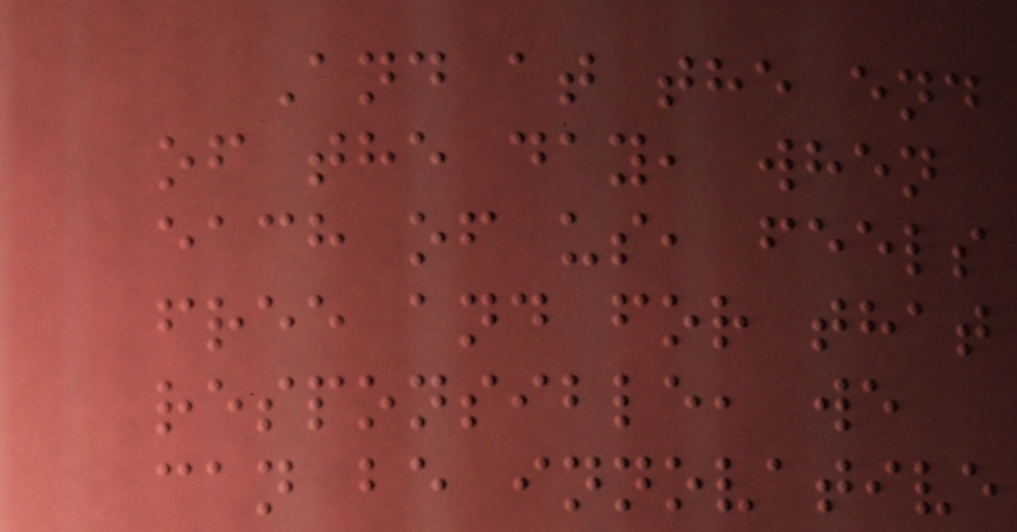And at the end
of the day, when
each of us, feels
free and for that
responsible, we
can be innovative
